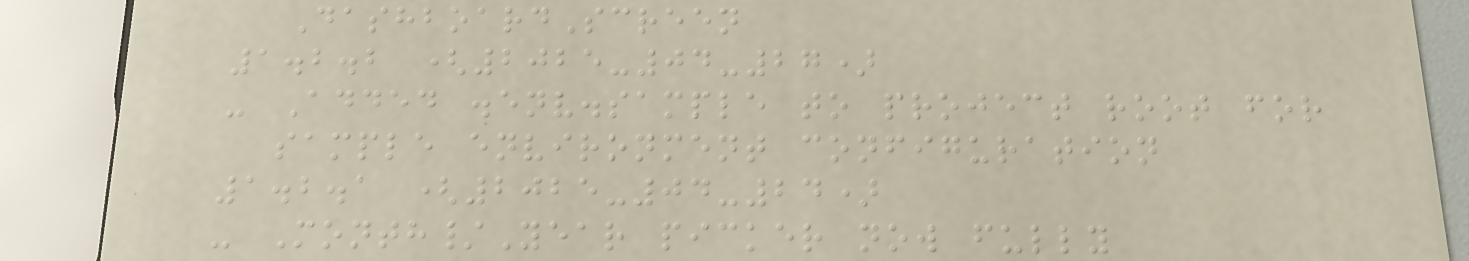DashboardScreen
1.2.2 (2025-04-27)
- Added .env.sample to project root for
sample environment configuration
1.2.1 (2025-04-24)
- Month/Year picker now fully
